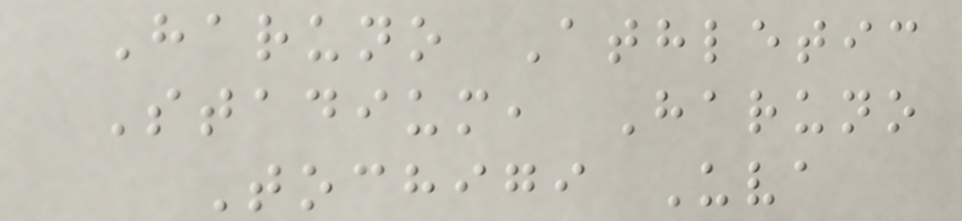Haruno Athletic
Stadium, Haruno
Tochigi Uva
